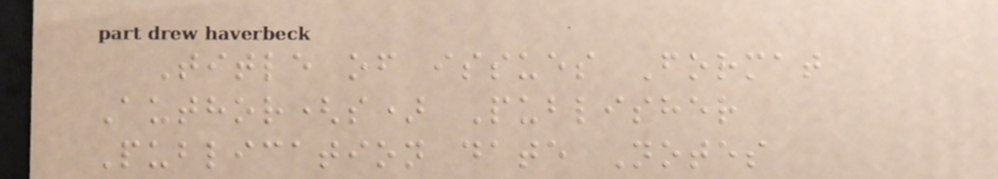Title of issues Format
Author(s) Publisher
Publication date Notes
